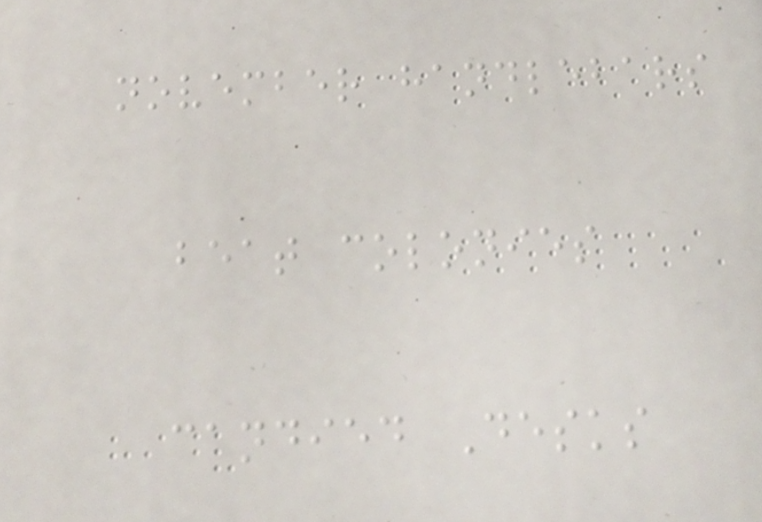november handlebars
beat colonies
candied Desks
